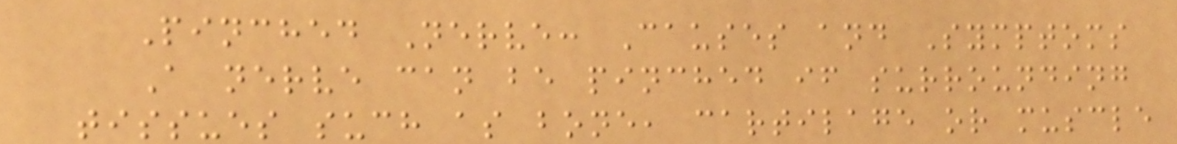Pinched Nerve: Causes and Symptoms
A nerve can be pinched if surrounding
tissues such as bone, cartilage or muscle
